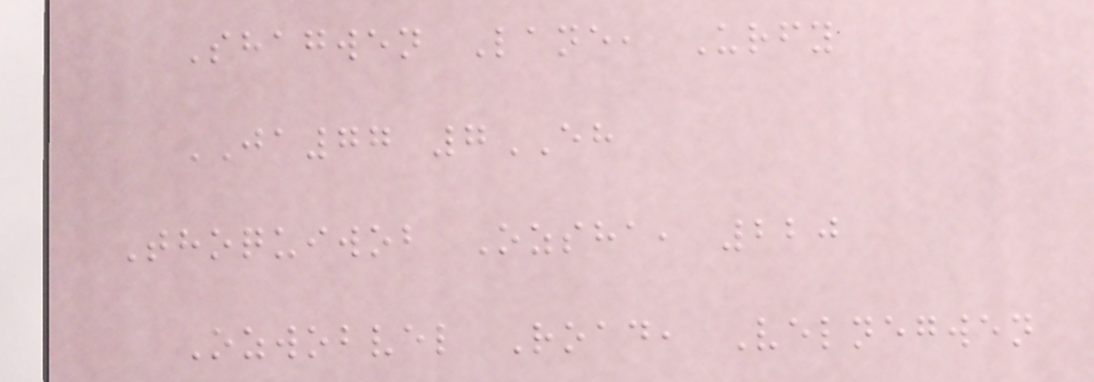Shagwen Lane, Urfy
JA77 7EH
Thoquiwob Ozsha, 220
Ozwobvel Road, Velnegwen
